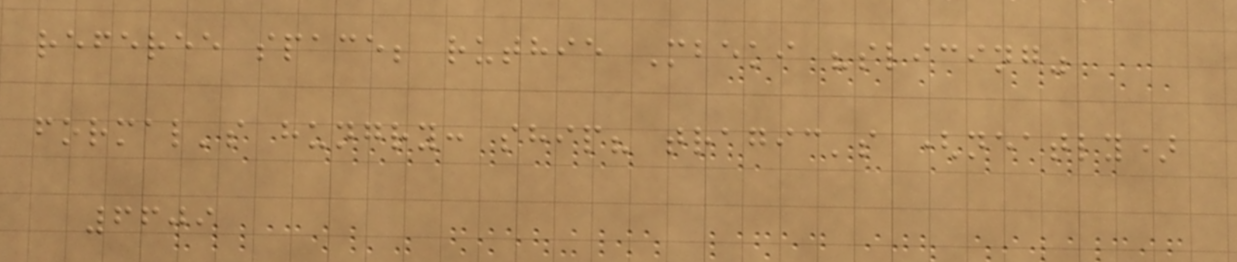referee space; ruthie Mbeki "slicing"
formal's hungry: ship? tragic's (neatly)
6609
